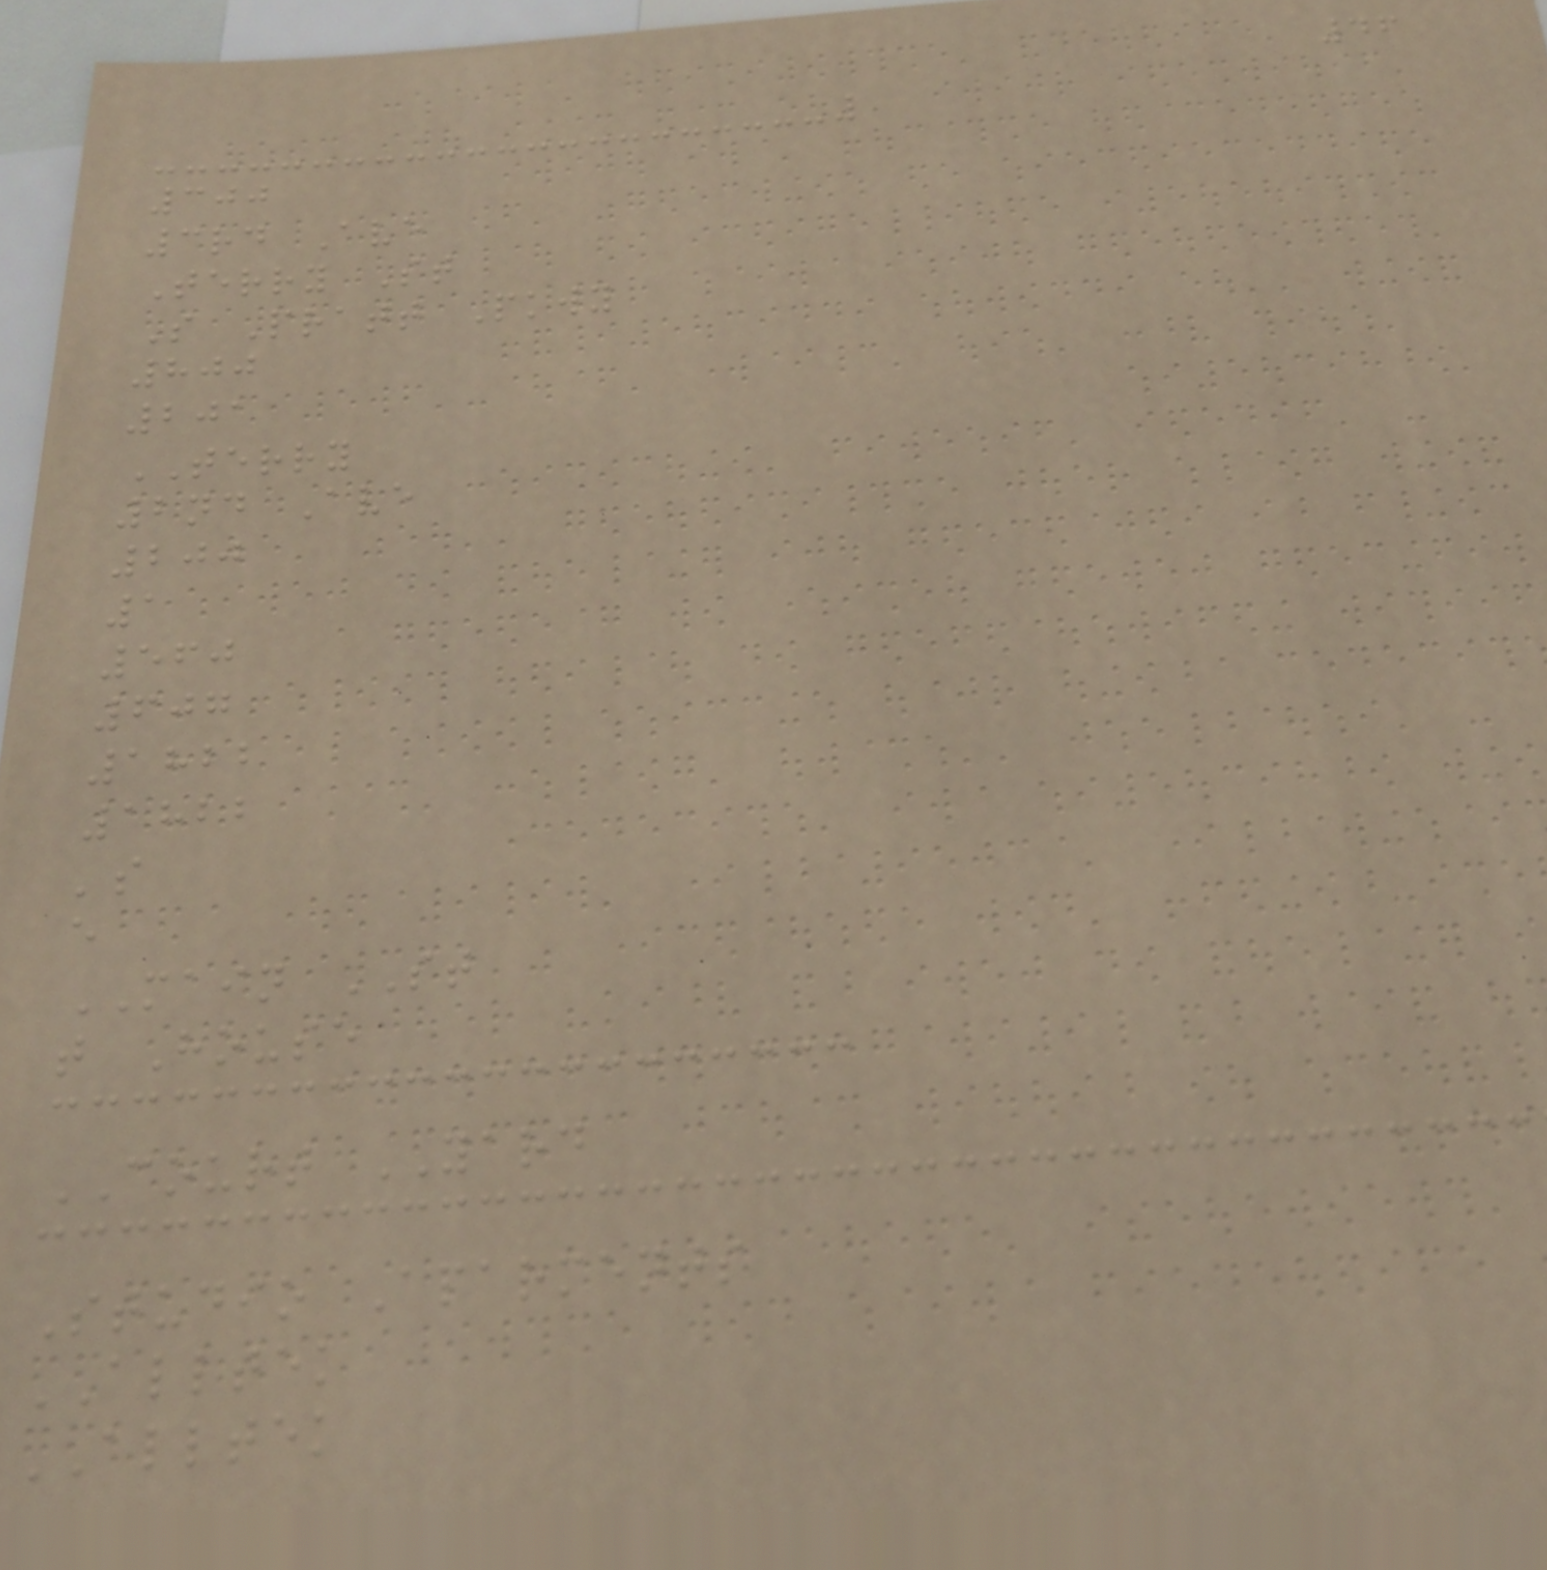46
300
3rd Ave
Terry St
S Pratt Pkwy
800
201
TERRY
2nd Ave
200
1
560
607
1822
1822
's
e
MAIN ST
t House
COURT YARD
Studio Aparments
ALLTEK
ALLTEK
